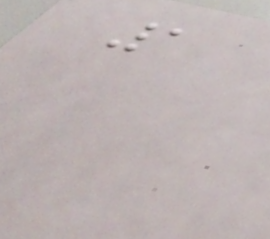1
